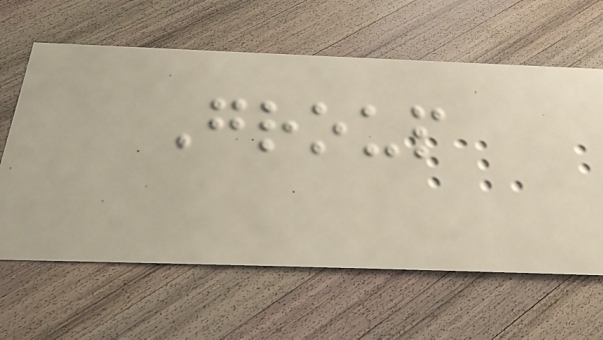Group
